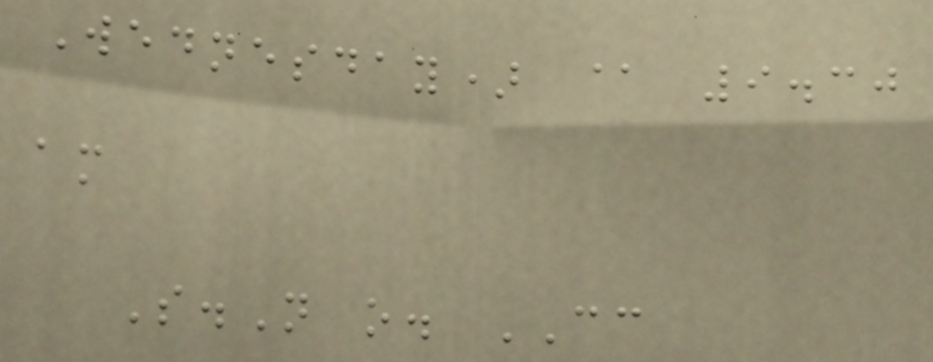Wednesday) @ 9.30
am
S.N o. CC
